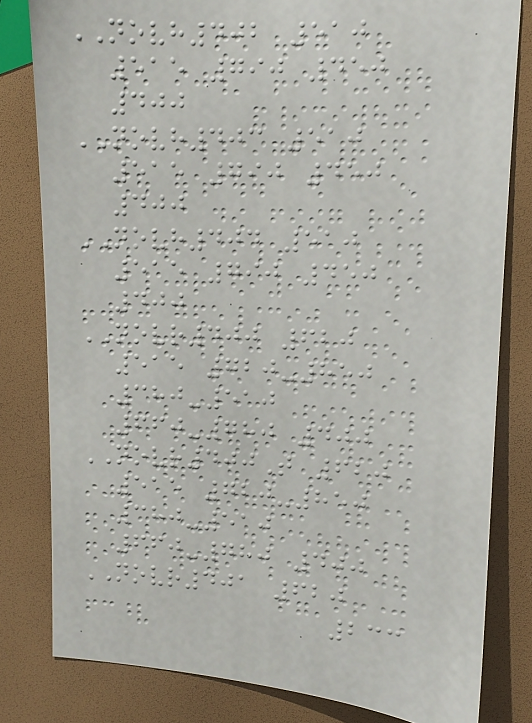NOVH402 510
515 790 450
400
NOVH403 510
515 790 450
400
NOVH404 510
515 790 450
400
NOVR400 620
515 720-850
380-510
660-780 400
NOVR400T 620
515 720-850
380-510
660-780 400
NOVR401 620
233
